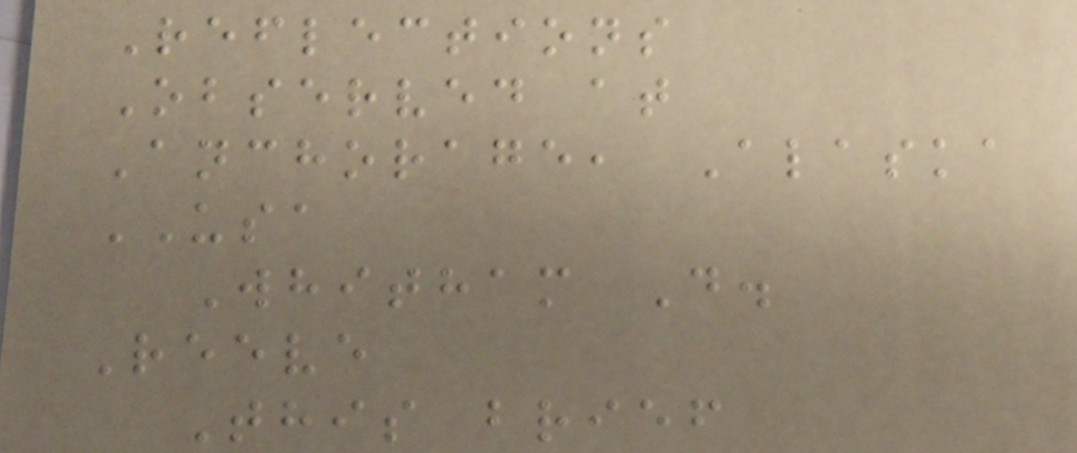Reflections
Observed at
Anchorage, Alaska
USA
Whitham D.
Reeve
This brief
